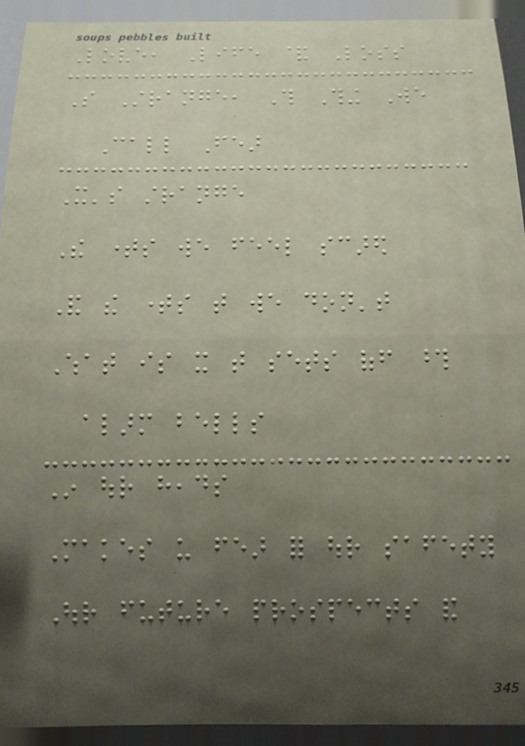Love, Life & Loss
So Strange, This Thing We
Call Fear
It's strange
The times we feel scared
And the times that we don't
What is it that sets off those
alarm bells
In our heads
Makes us fear for our safety
Our future prospects and
